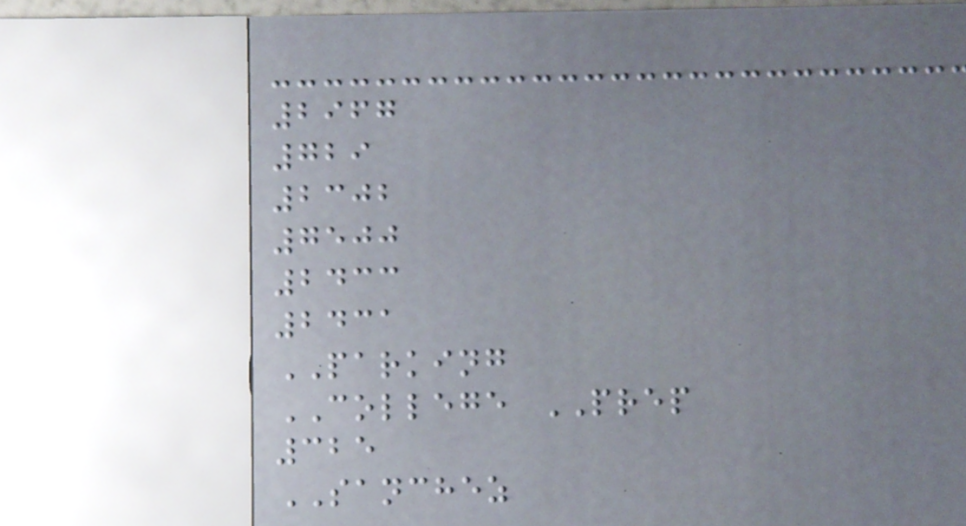2967
729
2302
7500
2433
2431
PARKING
COLLEGE PREP
325
SANCHEZ
